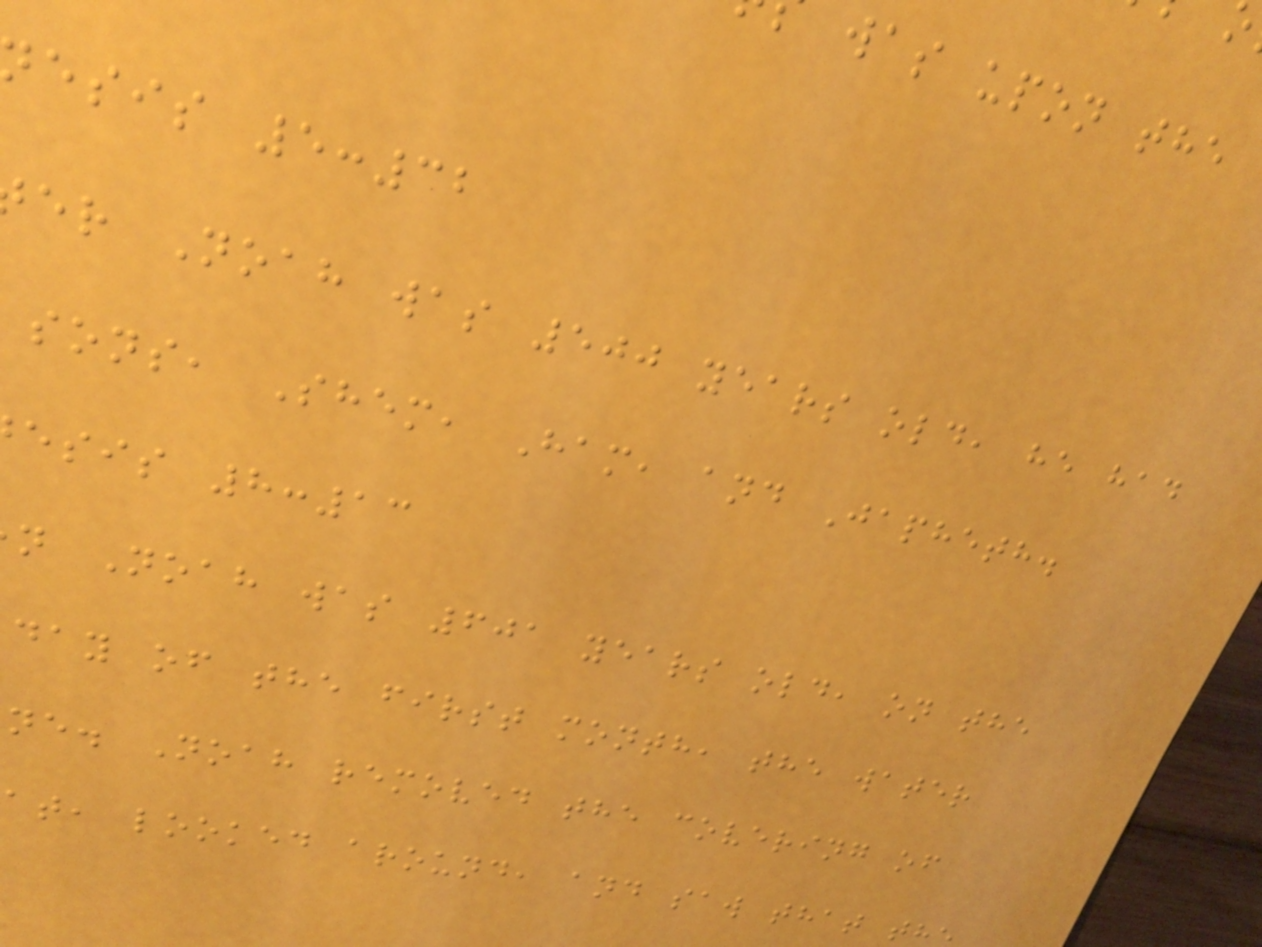was upon the
esis 5:32
er Noah was 500 years old, he had
sons, Shem, Ham, and Japheth.
esis 8:13
n Noah was 601 years old, on the
day of the first month, the water
ne. Noah removed the covering of
at, looked around, and saw that th
